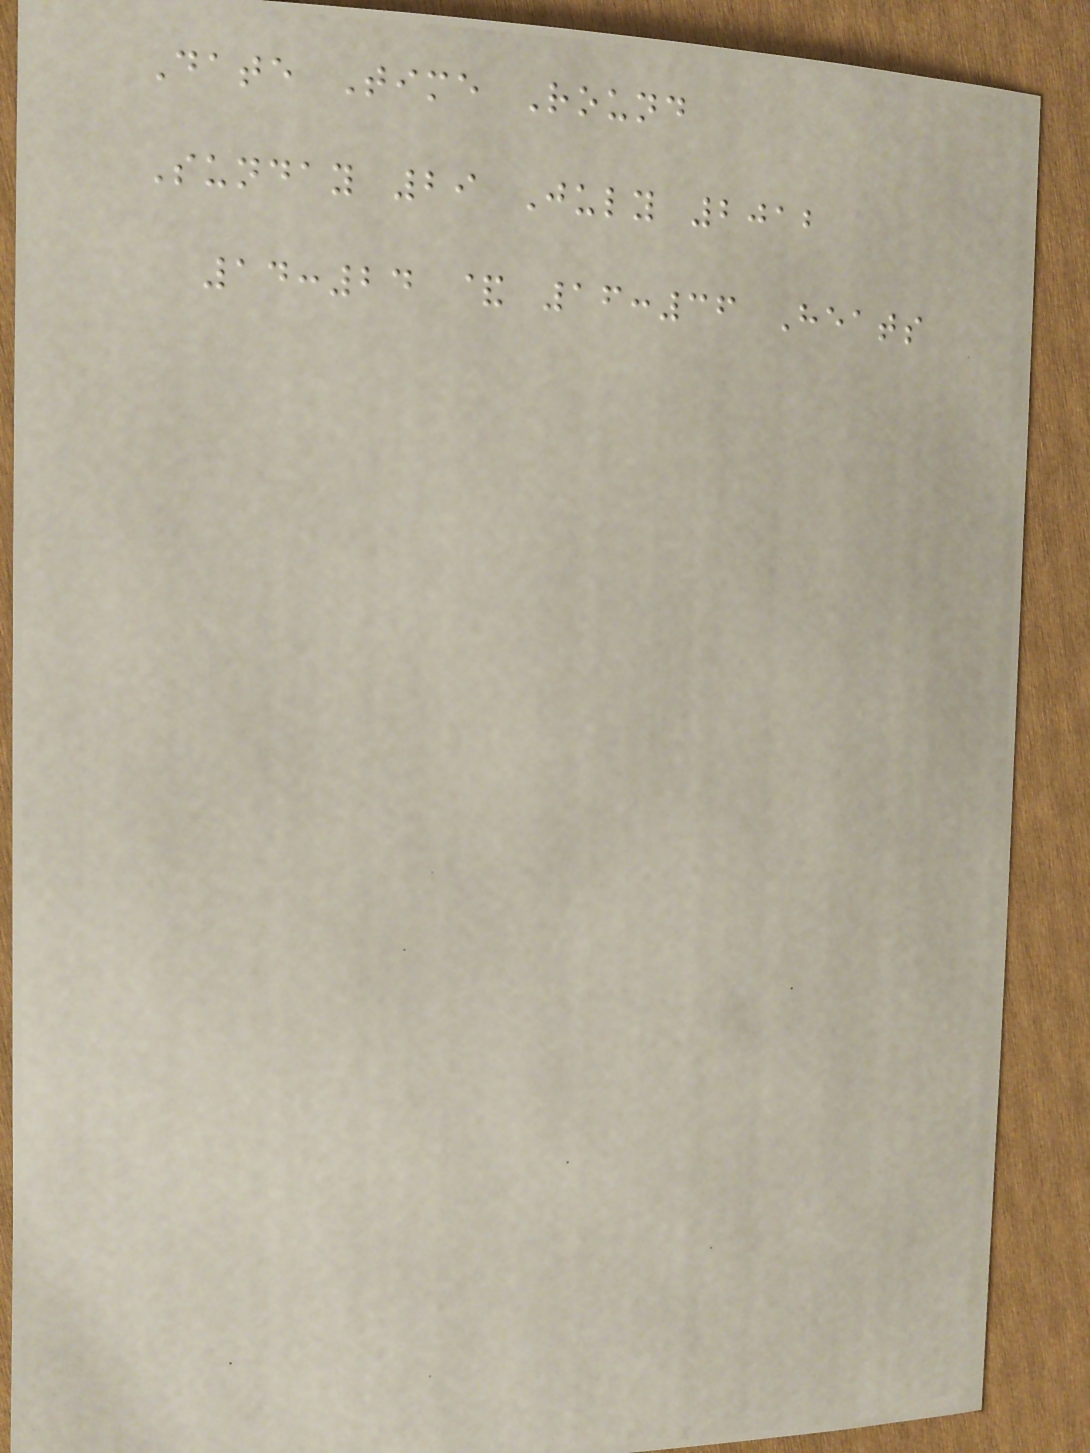Date Time Round
Sunday 29 July 2012
14:24 & 16:36 Heats
